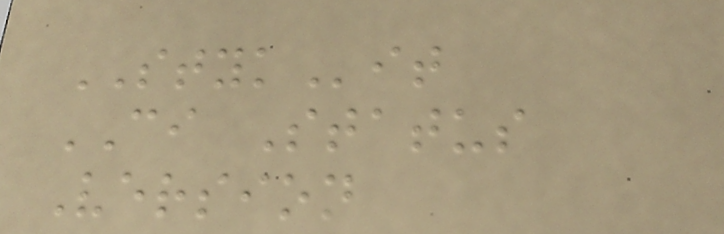STYKit
CI Status
Version
